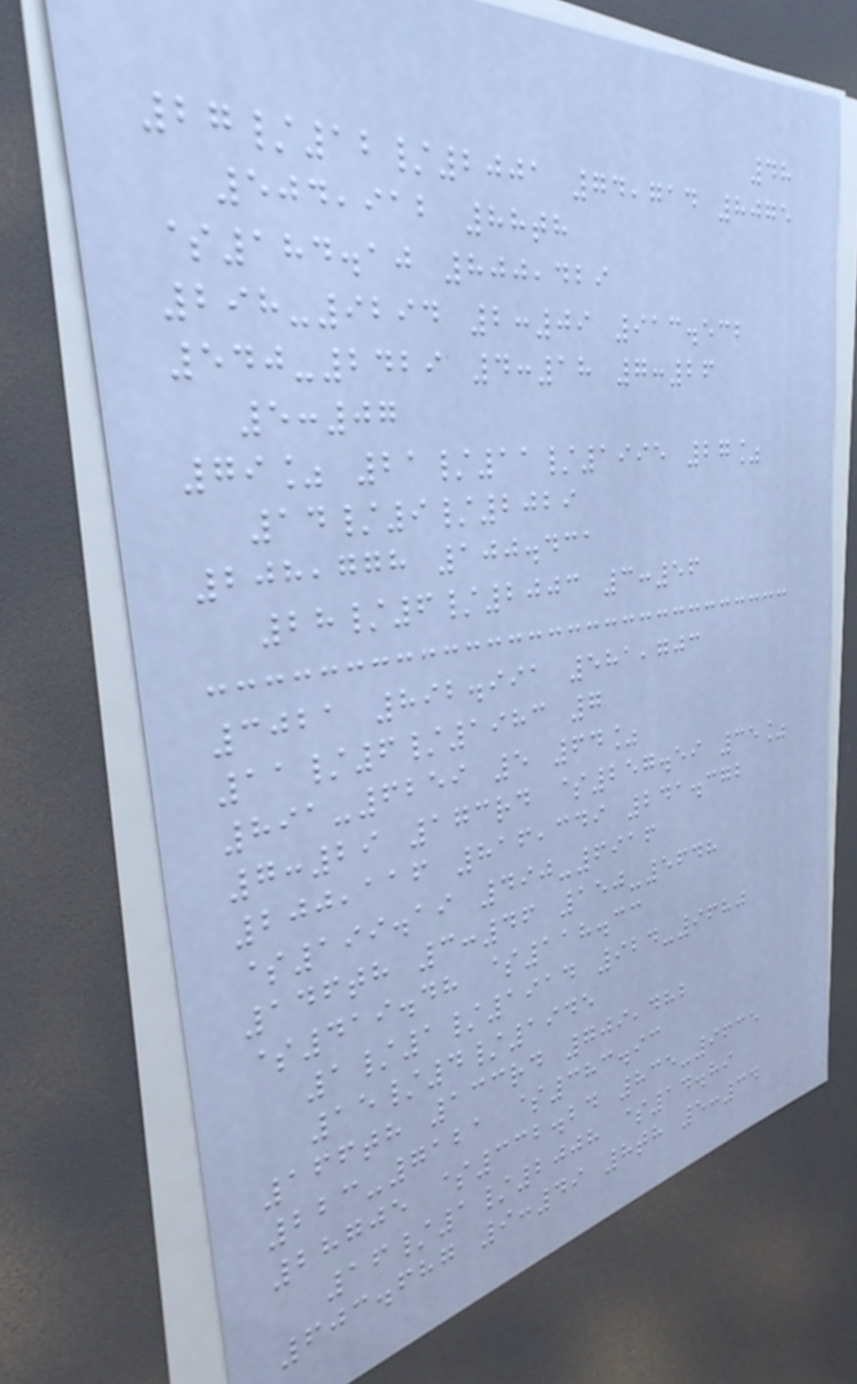48
27/12/2001 74,714 8075
504,912 88th
$184.10 800,429
298-9294 2:09 913.532
540-2429 4:18 7:26
5:07
79% 21/11/1995 27%
14/9/2029
208,778 100.431
28/6/2003 3:56
3021 892.991 581,703
11/6/1983 7
891-6259 5 64%
7:29 173rd $257.59 35%
200,116 816,349 241.372
$199.19 490-6916
146th 3:46 150-5648
$419.48 $118.33
1/1/1914 924-9680
15/4/1945
166th 133rd 709,482
223-7121 $383.93
28705 $332.24 835-9635
16/1/2008 $14.89
603.687 9:49 8th 5:34
